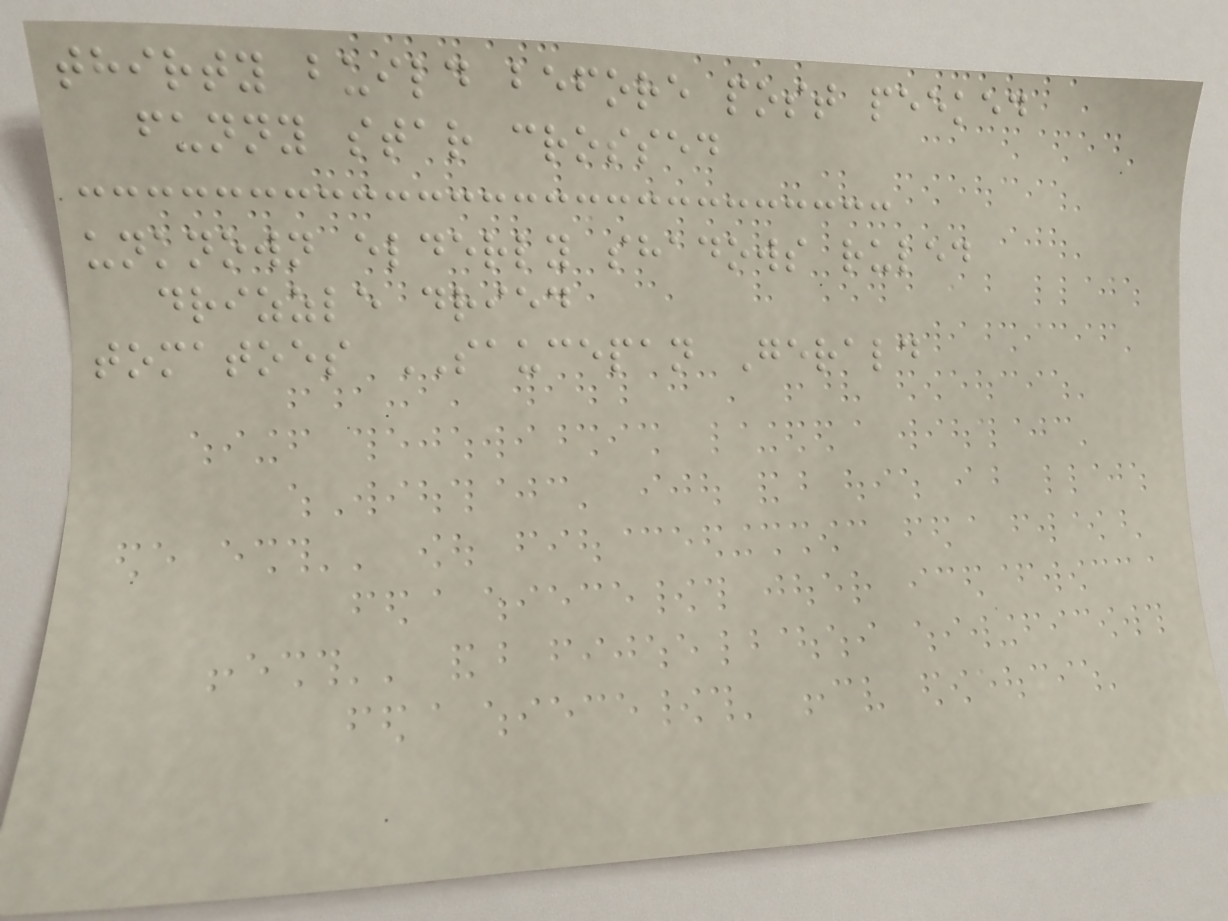thirty build before post peeked
funny star crossed
unknown elderly shadows ruled
drizzle dried
tomatoes SAUCEPAN Gerald
